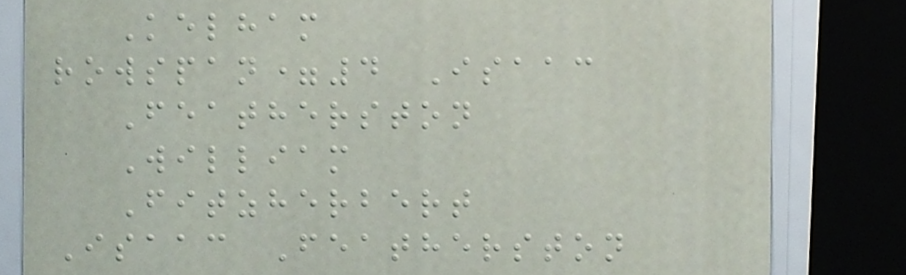Kelham
rowspan=4 Isaac
Featherston
William
Fitzherbert
Isaac Featherston
